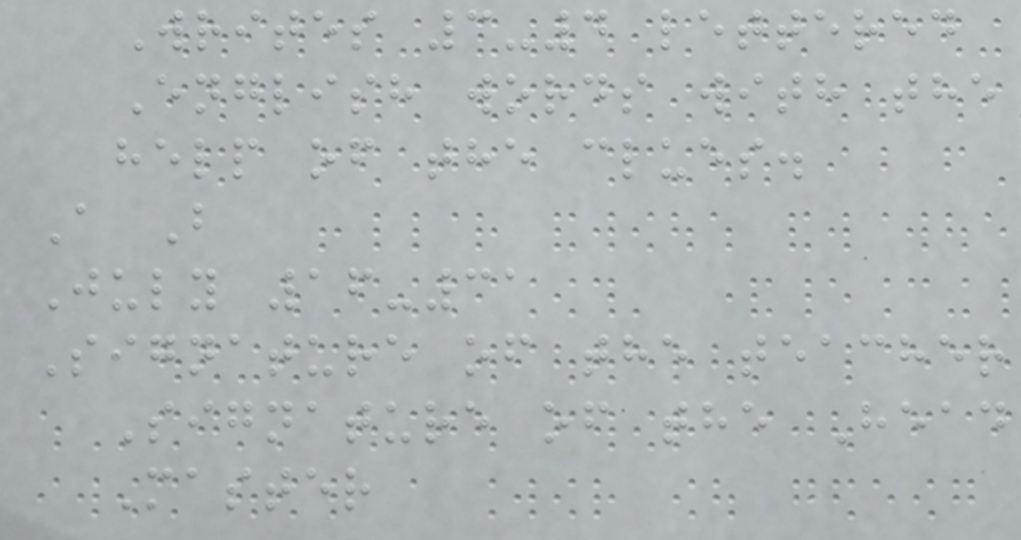Writes 3-4 lettered
English words with the
help of the clues.
A B
July 16-31
Signature of the teacher
Signature of the Head
Master
